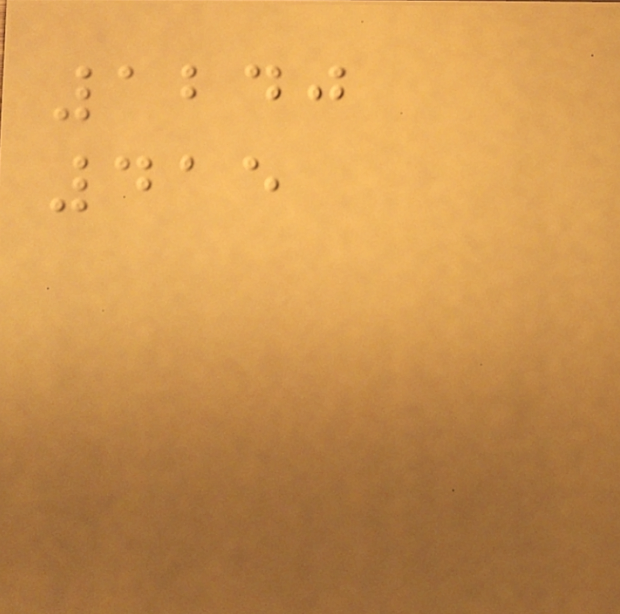1240
415
